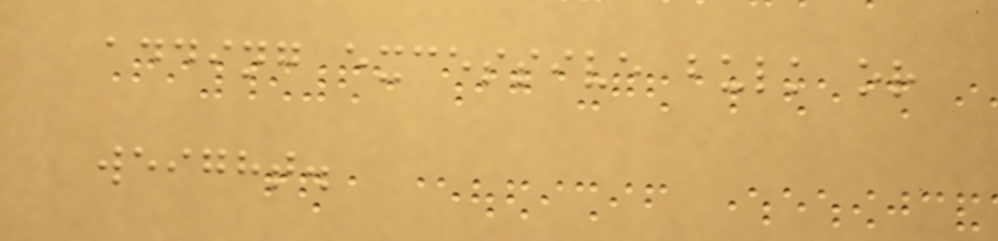adding excessive bulk or
weight.
